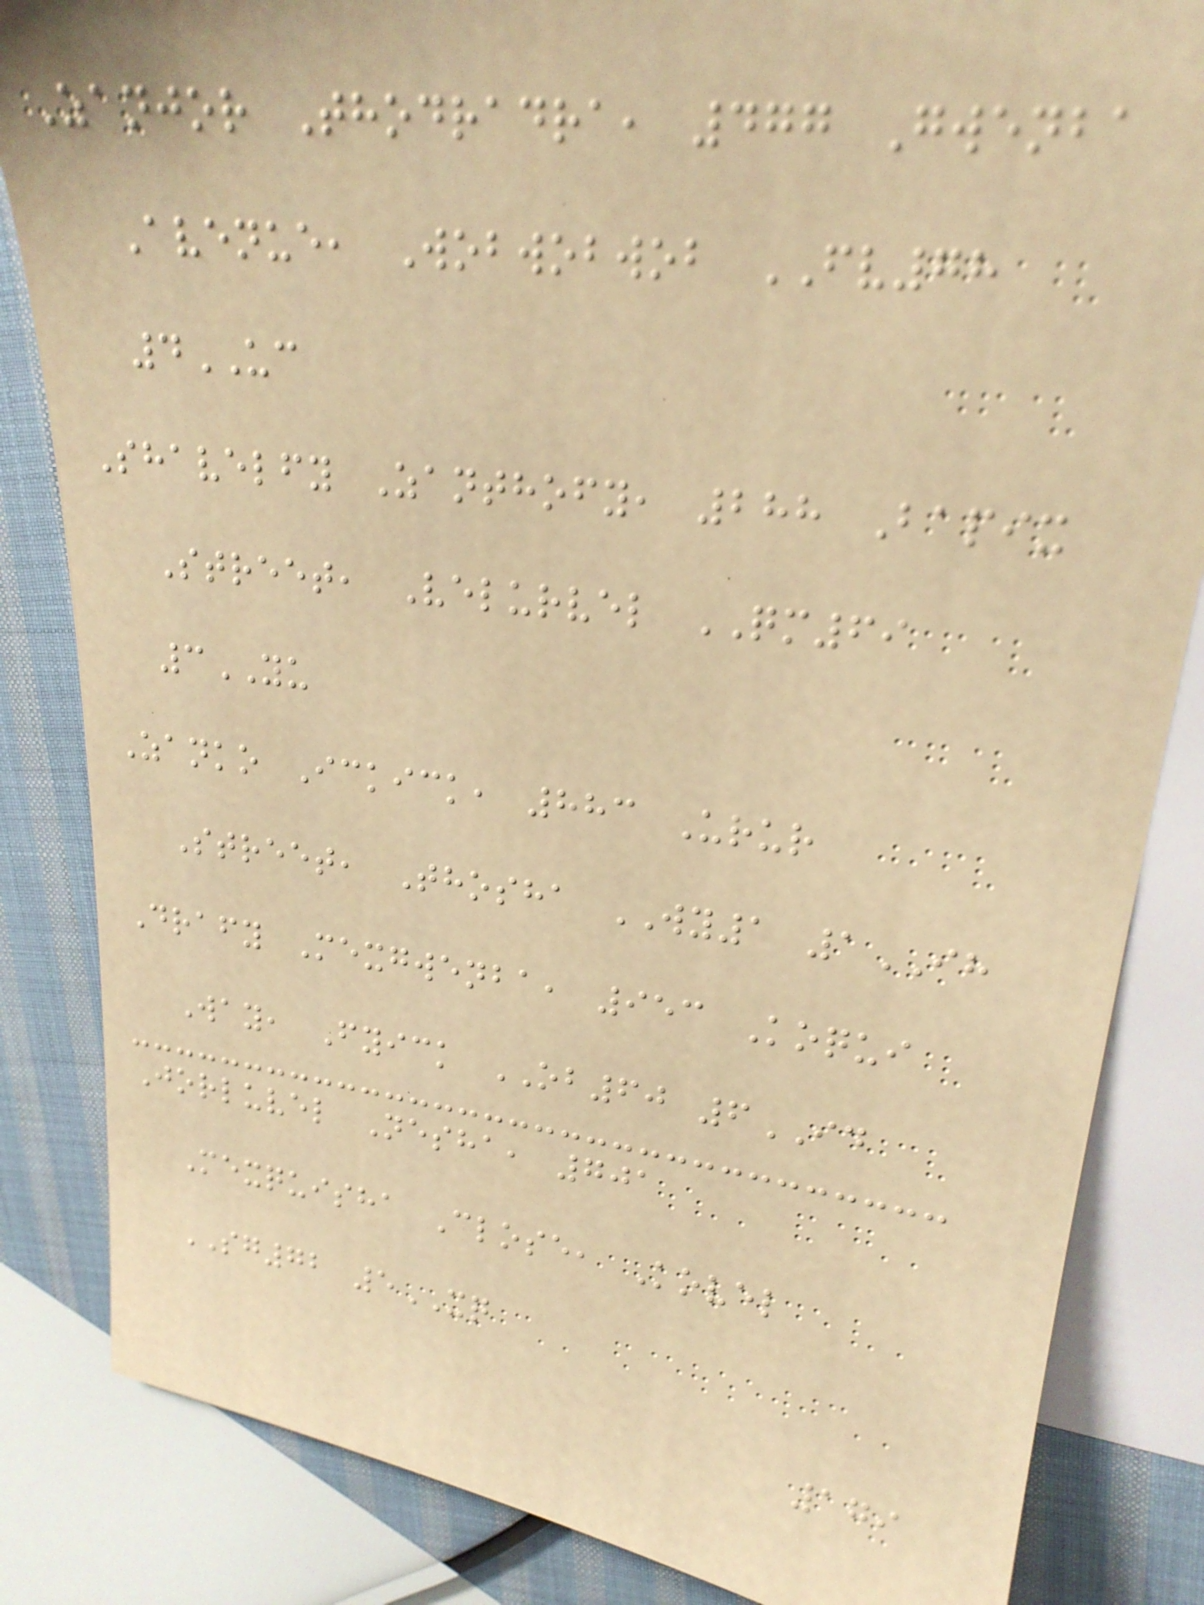Zanjor Thodradra, 477 Gwenba
Avenue, Wobwobwob FV78
4UC
Shavelfy Zanthofy, 288 Bapix
Street, Velurvel QM69
3YU
Zanko Ickick, 883 Urur
Street, Thosha WY1 1IH
Drafy Mexgwenba, 953 Koqui
Way, Fyick OB60 6ID
Jorluvel Nesha, 701
Mexquisha Close, Kovel
SG72 5XQ
179
